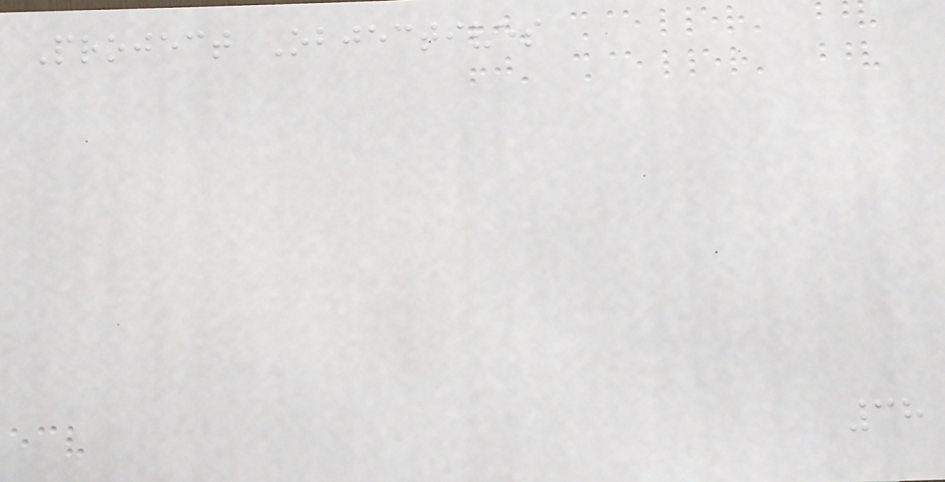Project Objectives
38
